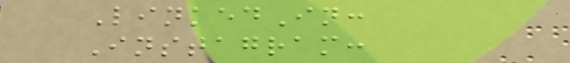LinkedIn:
Instagram:
